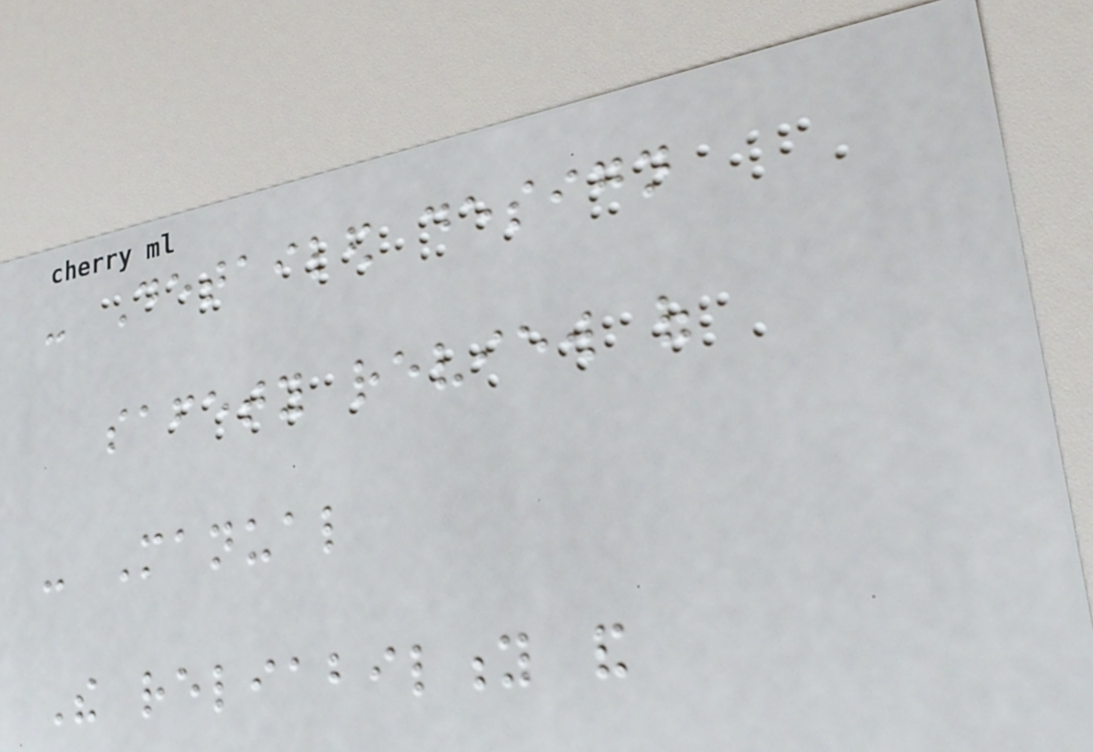- Detailed design
safety review of
- Manual
The reliability and
